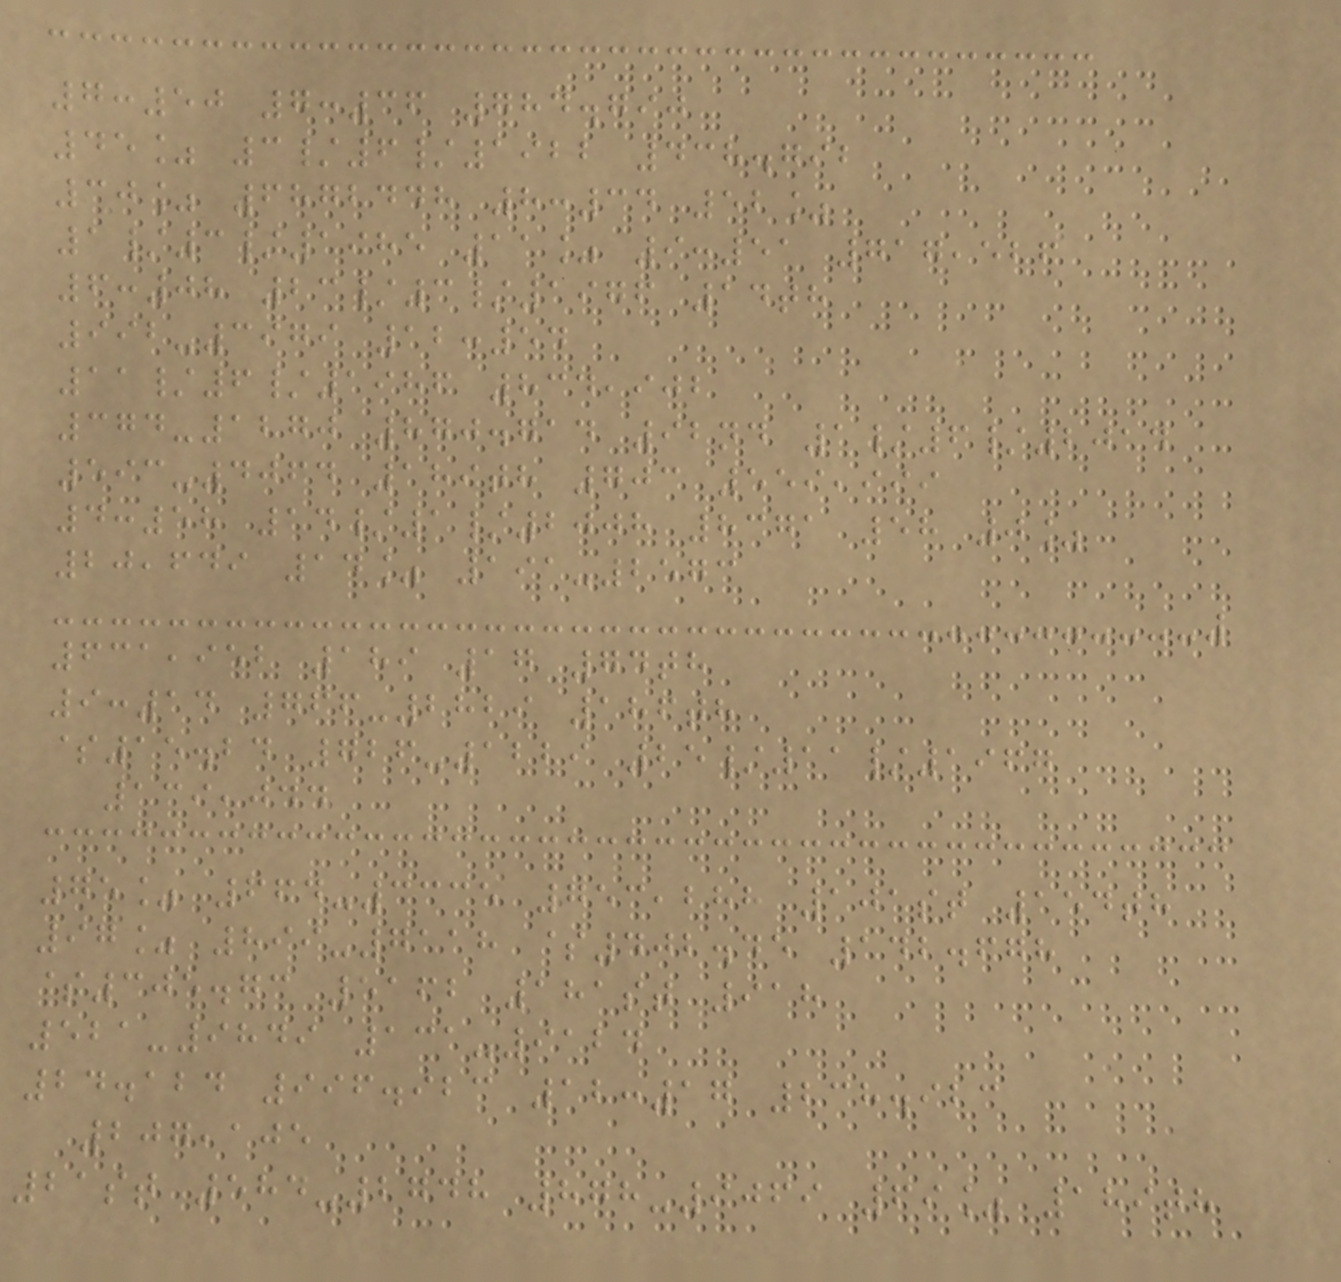7:50 7:36 784.790
45% 3/6/1922 438.792
30% 6872448 8:34 52%
1/3/1985 11% 9:51 717,526
6:08 23/3/1976 14th
992-3979 12:54
11/6/1986 834,902
374-1270 870.714 92nd 1/6/2014
593-4064 189th 703 559,999
4:58 14/1/2008 8371 58 0%
20,649 14% 191-2573
631,952 189 17 74th
9:14 766-2829 186th
$15.24 726-1229 25/11/1967
139,044
75% 664-3335 753,288 101st 154th
97% 899-7118 $402.45 142.678
$305.73 5162 181st 918
521-9849 131-9124
24.124 996.923 12:17 238.923
207,105
21st 584-2748 878-9069 69% 189th
